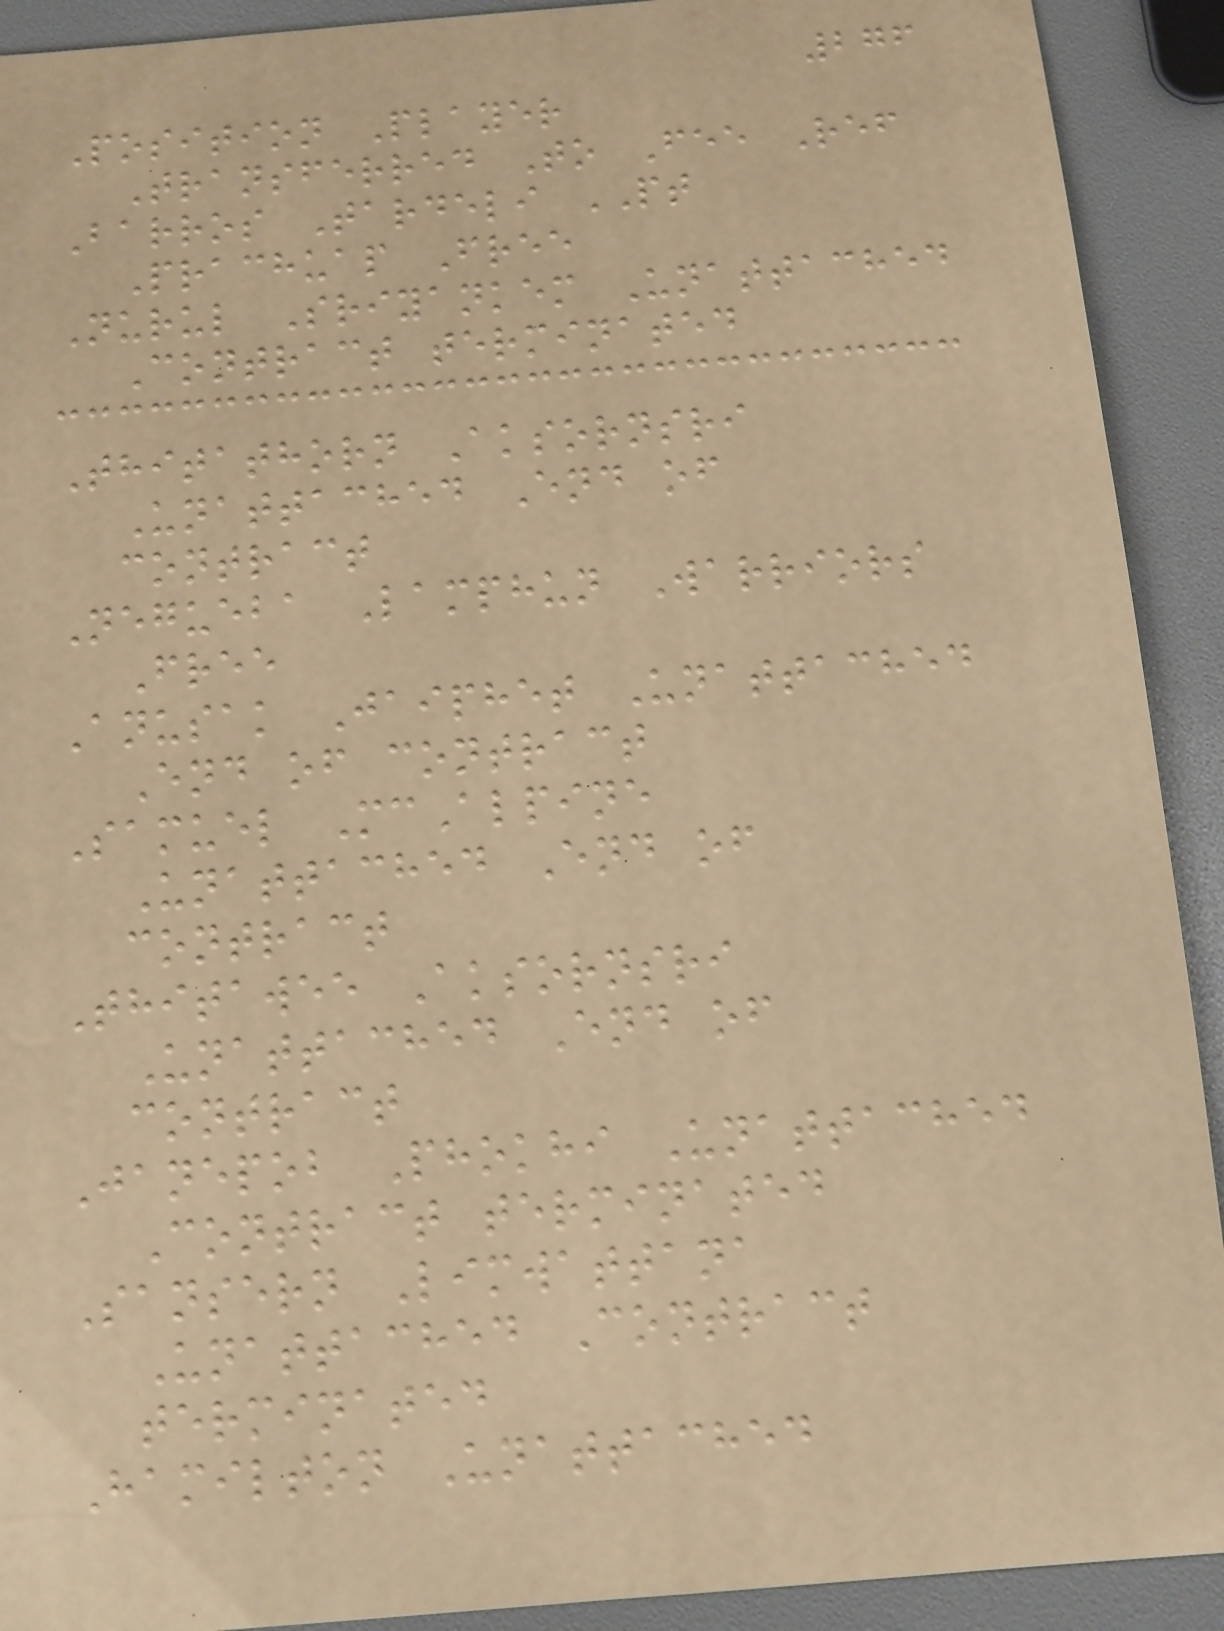276
Position Player
Transferred To Fee Ref
Barros Tardeli PT
Prachuap Free
Nurul Sriyankem Unattached
Contract terminated
Thitathorn Aksornsri
Unattached End of
contract
Negueba Lamphun Warriors
Free
Anusak Jaiphet Unattached
End of contract
Samuel McAlpine
Unattached End of
contract
Thitawee Aksornsri
Unattached End of
contract
Janepob Phokhi Unattached
Contract terminated
Sansern Limwattana
Unattached Contract
terminated
Hamilton Unattached
